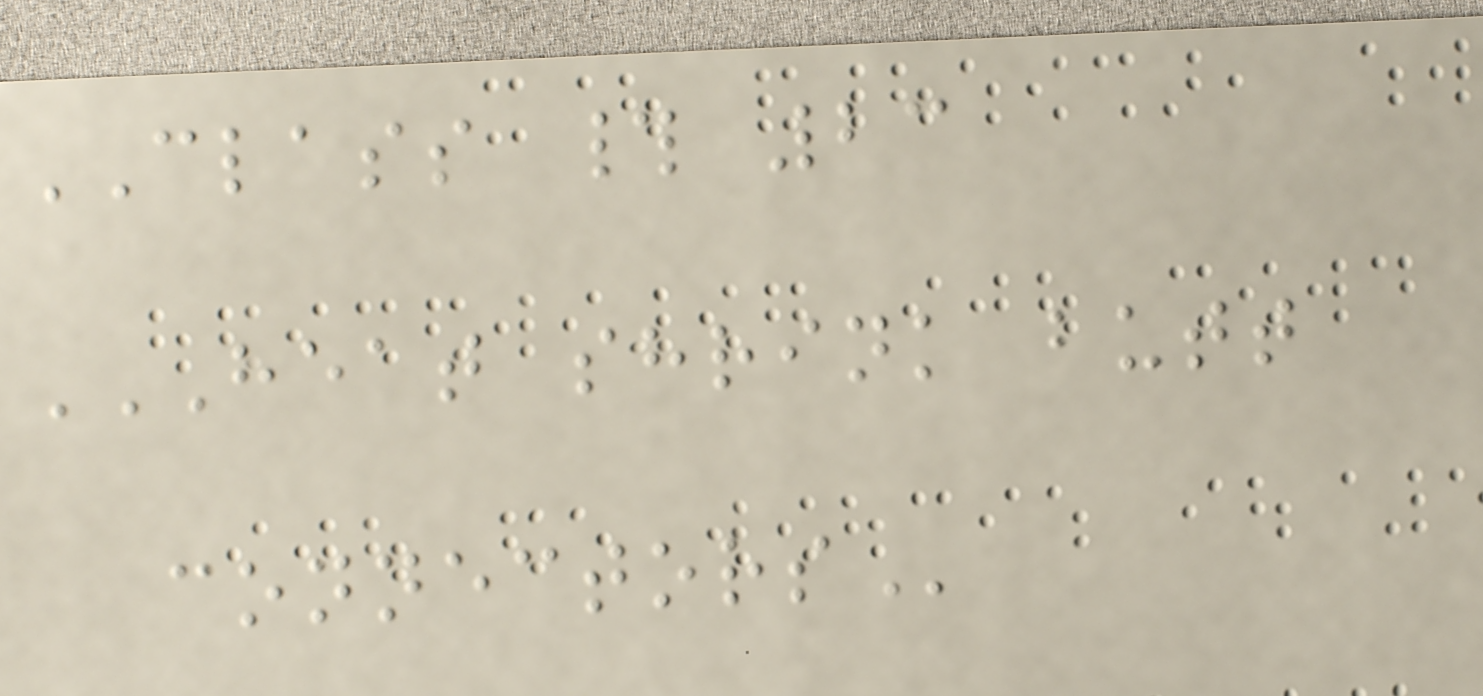CLASS # 23
HEAT SHRINK BUTT
CONNECTORS
